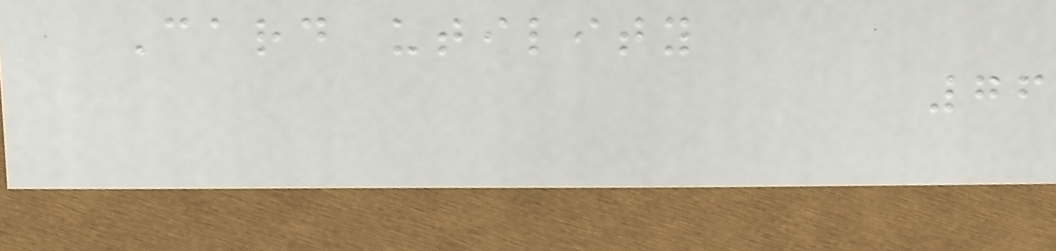Card utility
76
